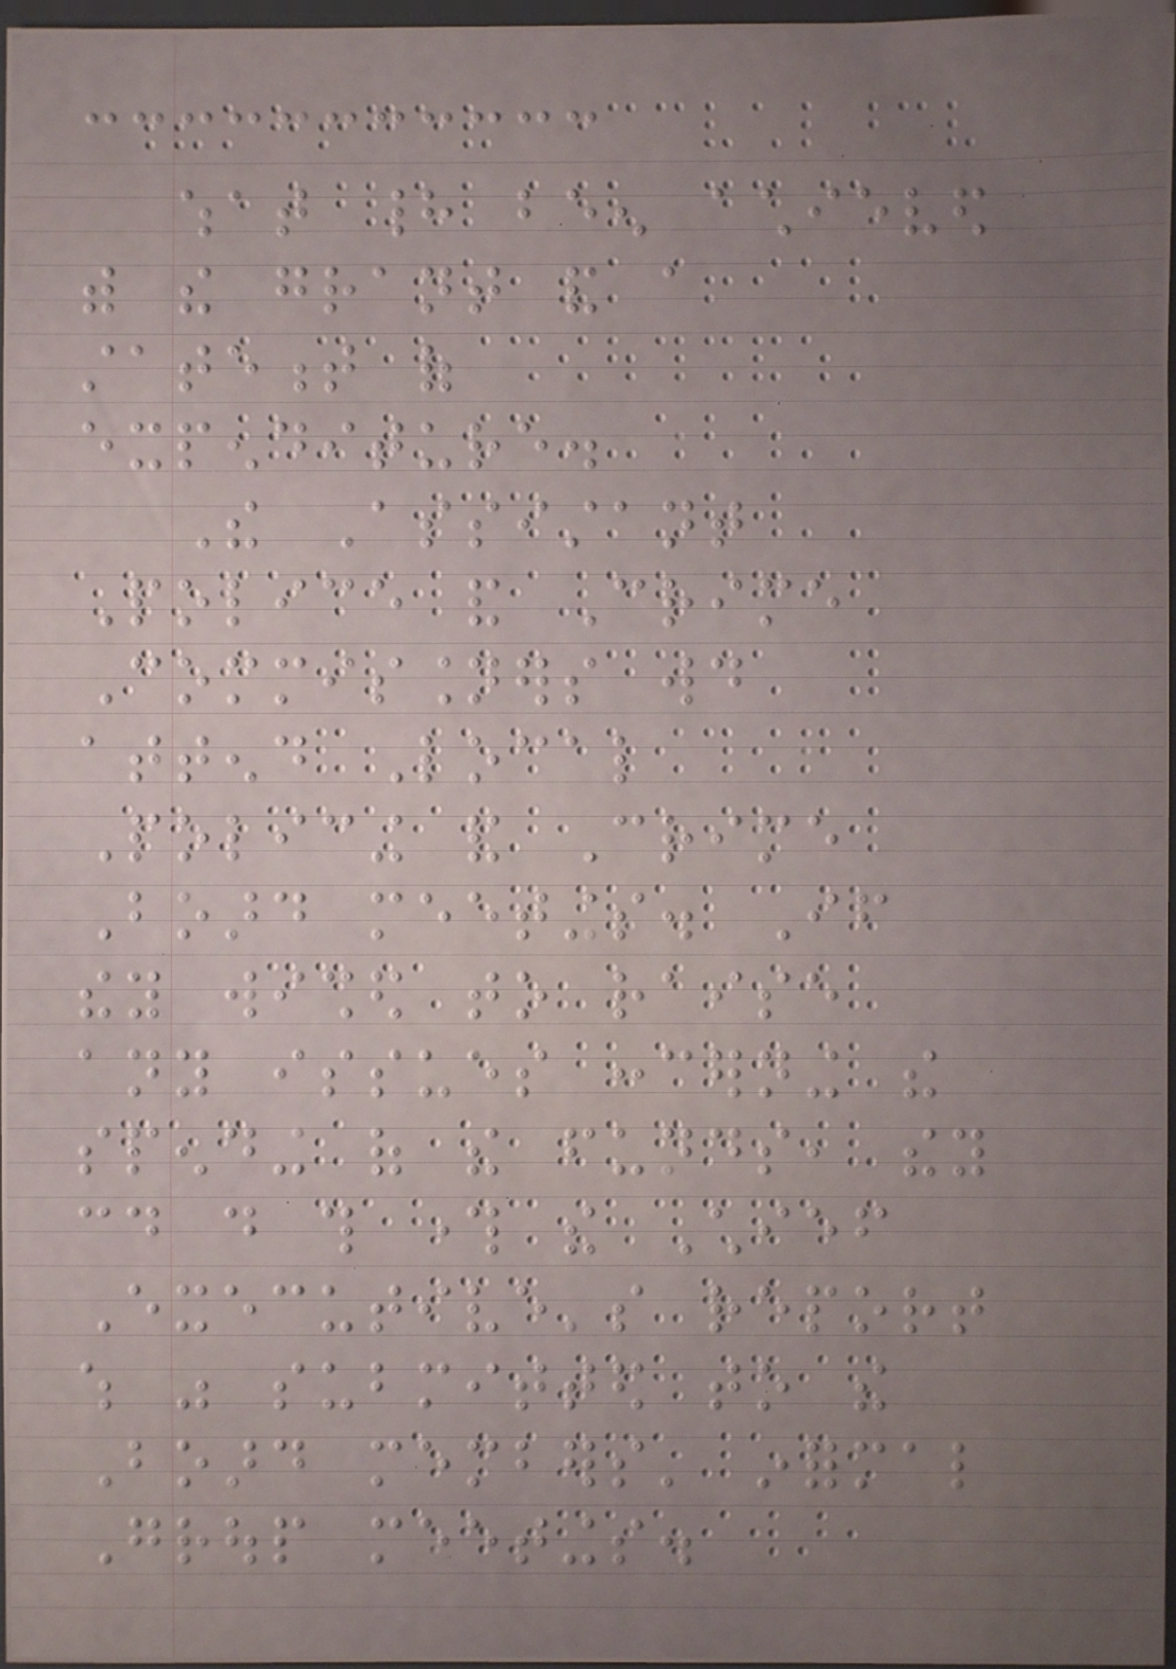what had been achieved
with the grant and a
statement of
expenditure.
The Assistant
Police and Crime
Commissioners would
attend Local
Policing and Crime
Board meetings. If
they wished to raise
any issues concerning the
spending of the funds, they
could do this through the Chief
Executive's report
which was submitted to the
Board members' informal
Group meetings.
